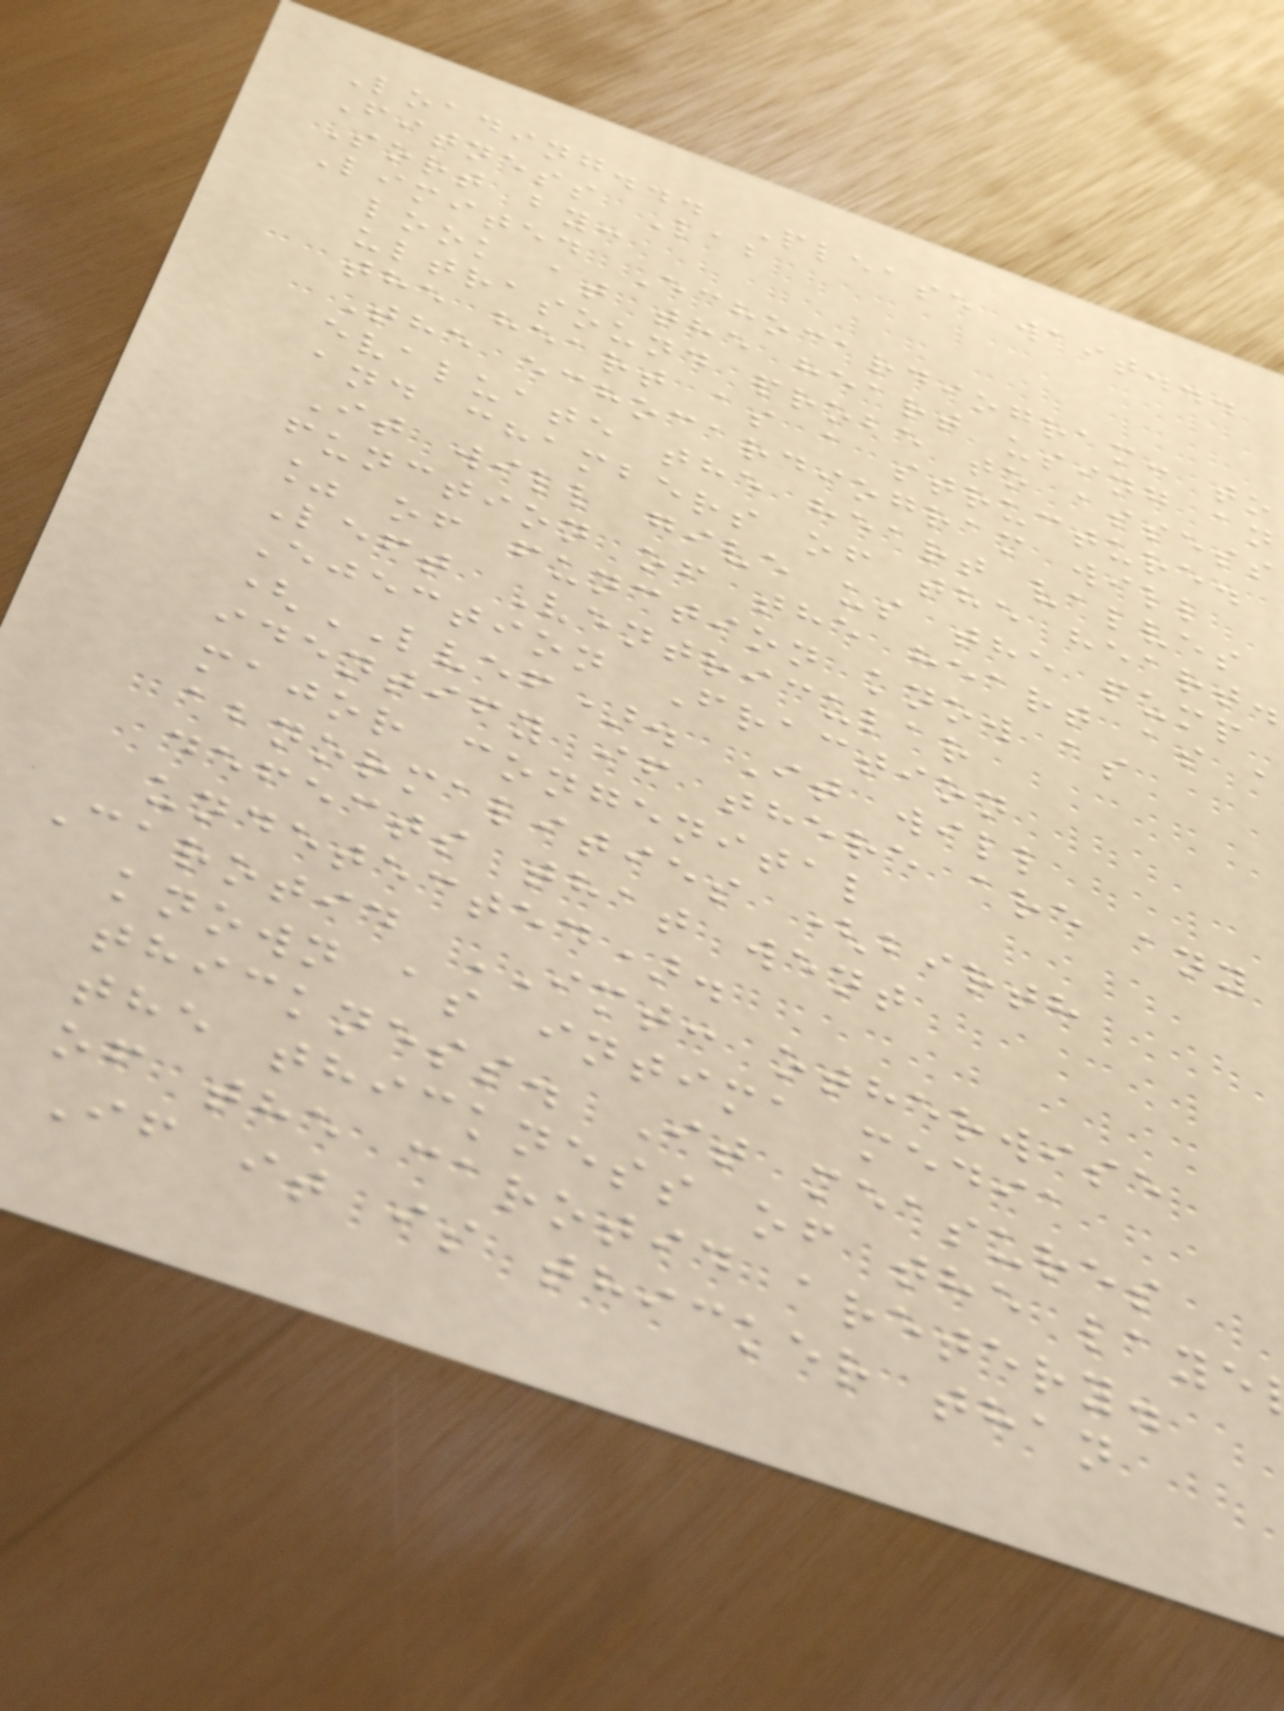Loading... Please wait...
Fitness Lab
Sort by:
Limited Echocardiogram: to
look at the heart using an
ultrasound probe to assess
the heart as a structure.
The echocardiogram will
evaluate the heart valves
and chambers of the heart.
It will give us the pump
function of the heart as a
% of function know as
Left Ventricular
Ejection Fraction
(LVEF). It will
identify if there are any
major congenital
abnormalities (birth
defects that went
undetected).
Carotid IMT: otherwise
known as intima media
thickness. It measures
the thickness of the laye
of the carotid aretery.
If it is thicker than
